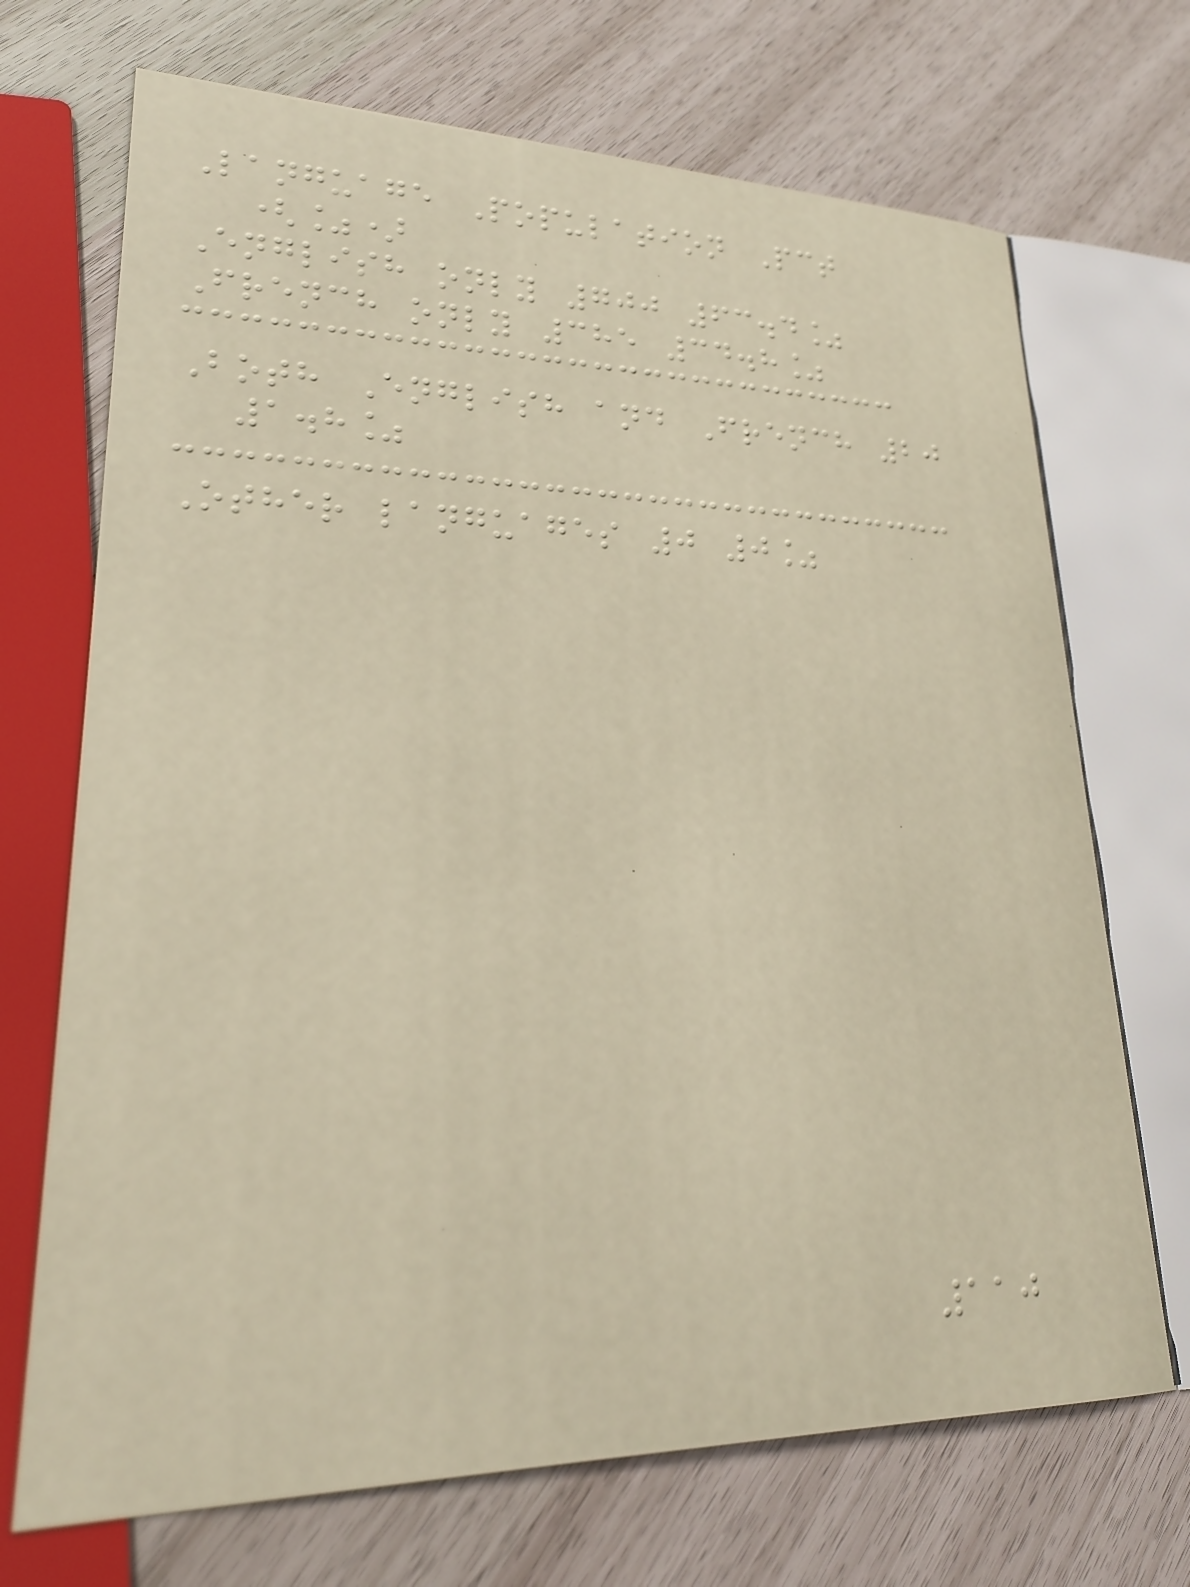Language Population Pct
(%)
English only 700 63.4%
French only 385 34.8%
Both English and French 20
1.8%
Other languages 0 0%
110
